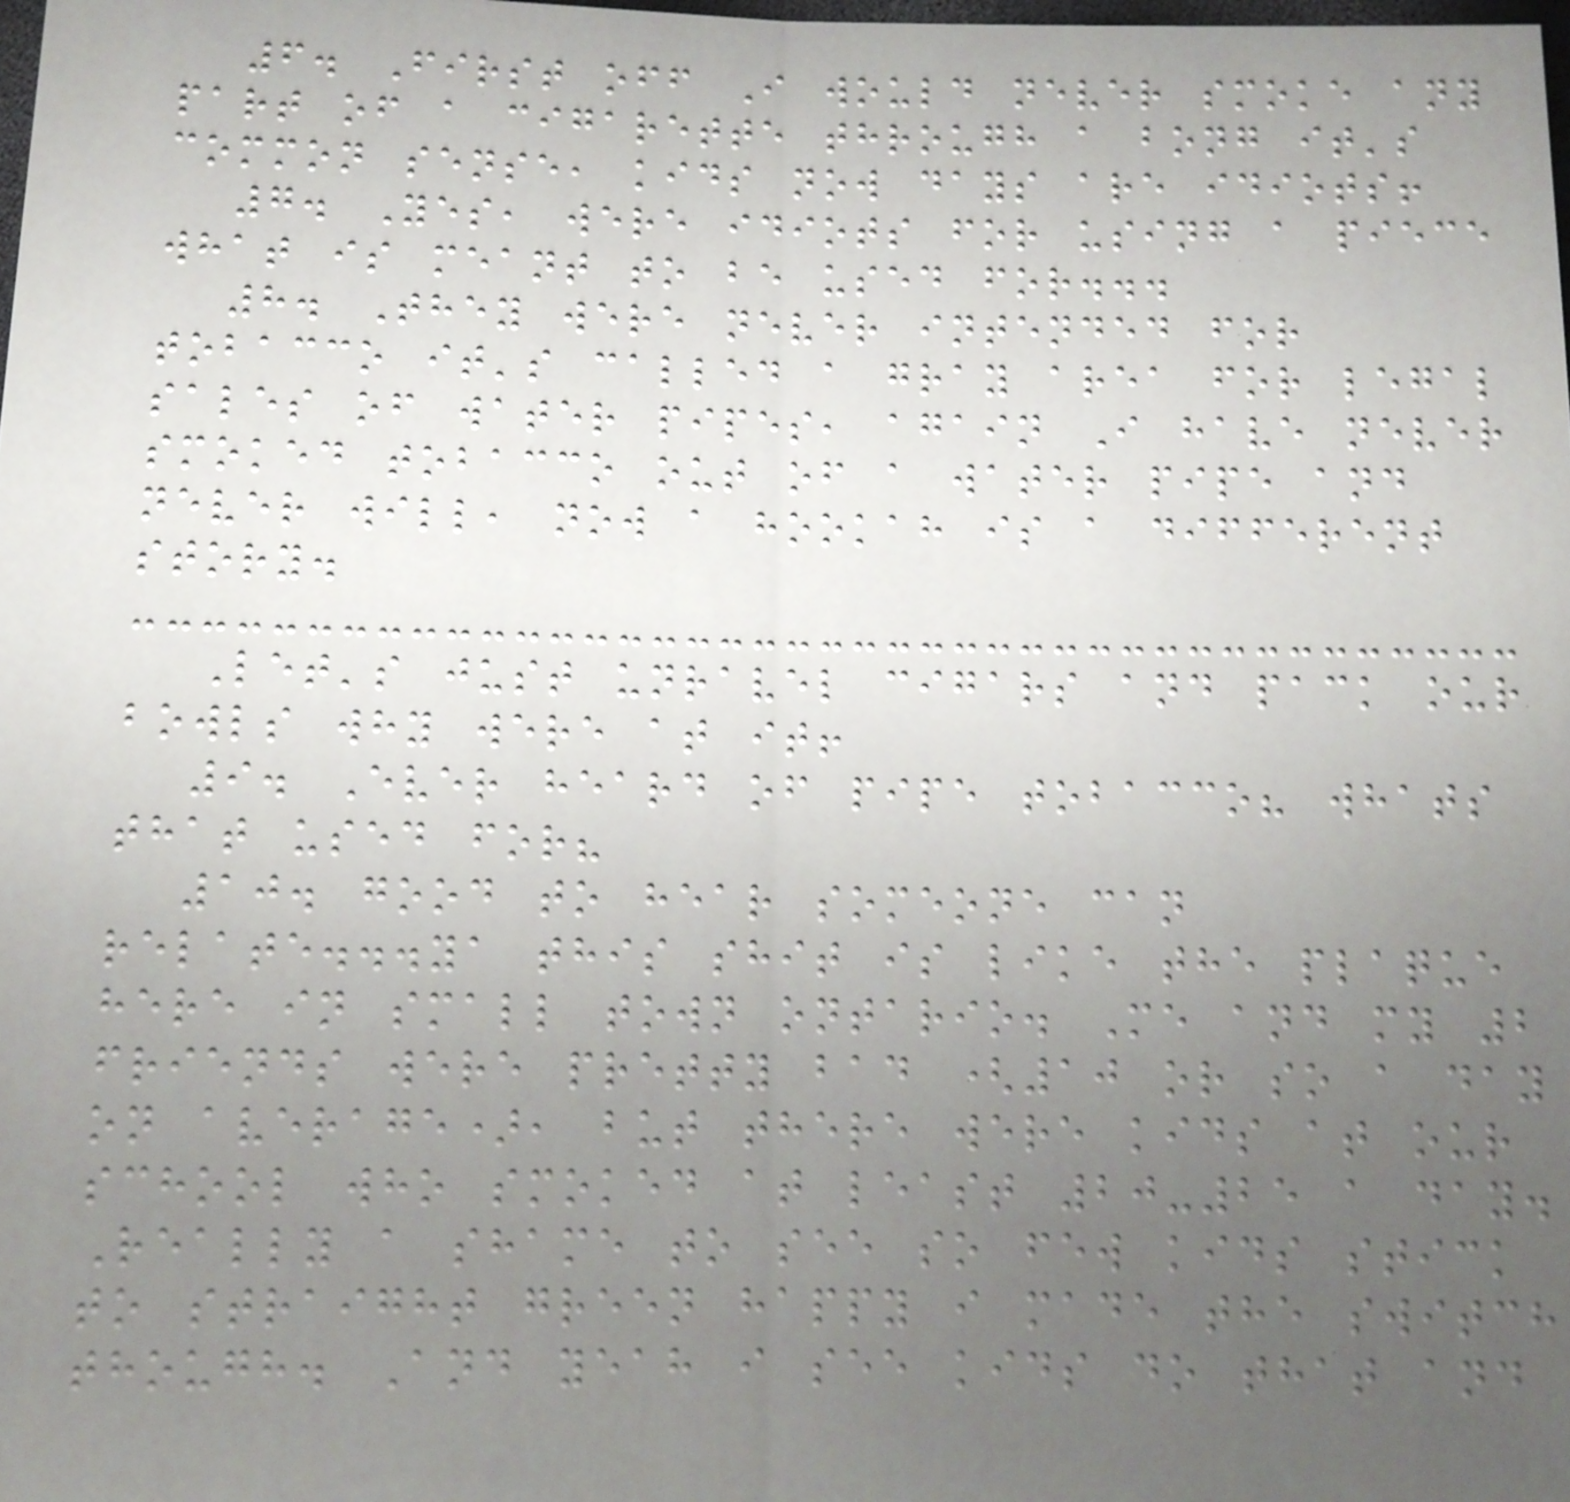6. First off I would never smoke any
part of a cigarette through a bong it's
common sense, kids now days are idiots!
7. Yes, were idiots for using a piece
what is meant to be used for...
8. They were never intended for
tobacco it's called a gray area for legal
sales of water pipes, again I have never
smoked tobacco out of a water pipe and
never will, now a hookah is a different
story.
Let's just unravel cigars and pack our
bowls why were at it!
9. Ever heard of pipe tobacco? whats
that used for?
10. good to hear someone can
relate...ya this shit is like the plaque
here in small town ontario. Me and my 2
friends were pretty bad (10 or so a day
on average), but there were kids at our
school who smoked at least 20-25 a day.
Really a shame to see so few kids stick
to straight green happy i made the switch
though. And yeah i see kids do that and
